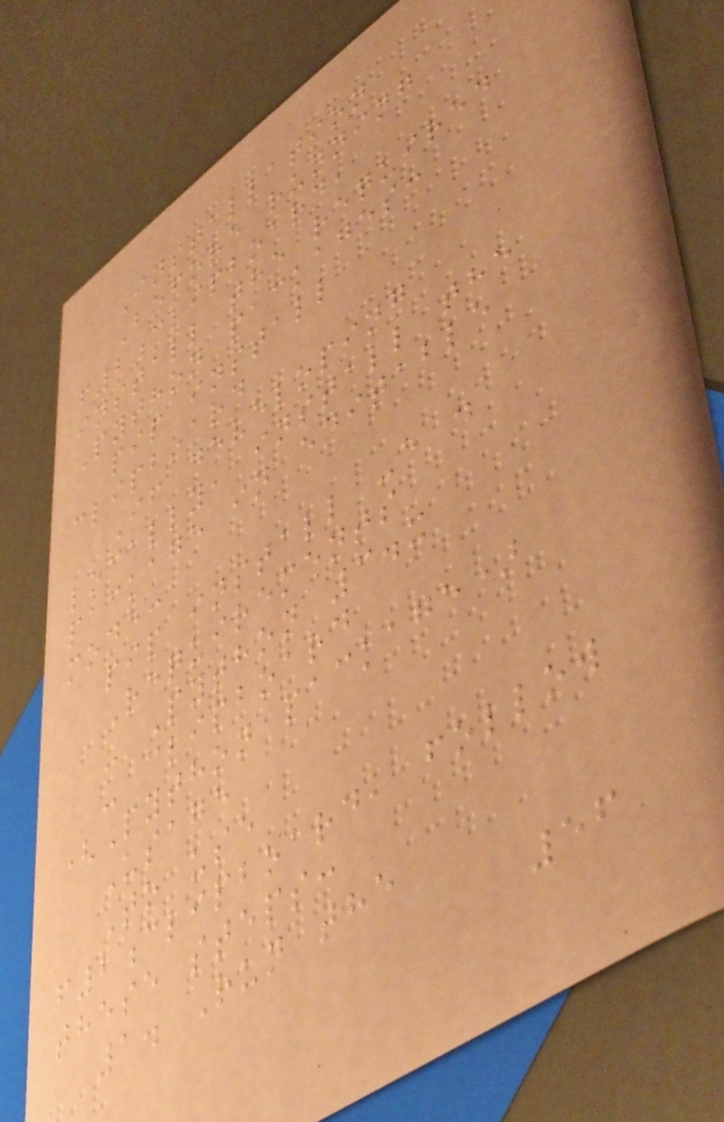Installation
Before running
f2clipboard,
install the required
Python packages:
pip install
clipboard
If developing
locally, install the
package in editable
mode:
pip install -e .
Requirements
- Python 3.x
- clipboard
(Python package)
Usage
To use
f2clipboard, follow
these steps:
1. Run the
56
